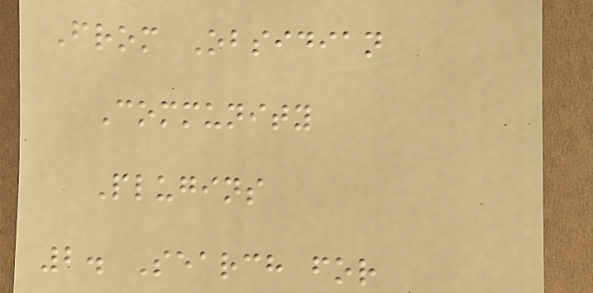From Obsidian
Community
Plugins
2. Search for
